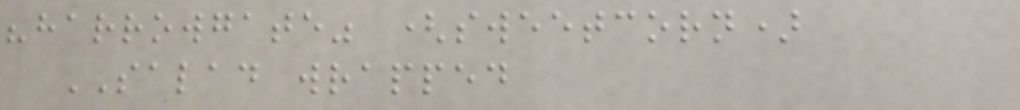"harrowgate" (sweetcorn)
SALAD wrapped
